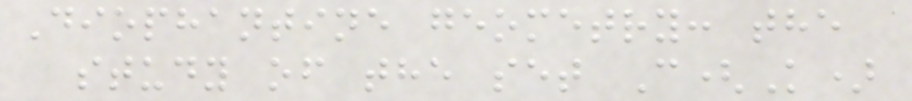Diophantine geometry: the
study of the set C(K)
